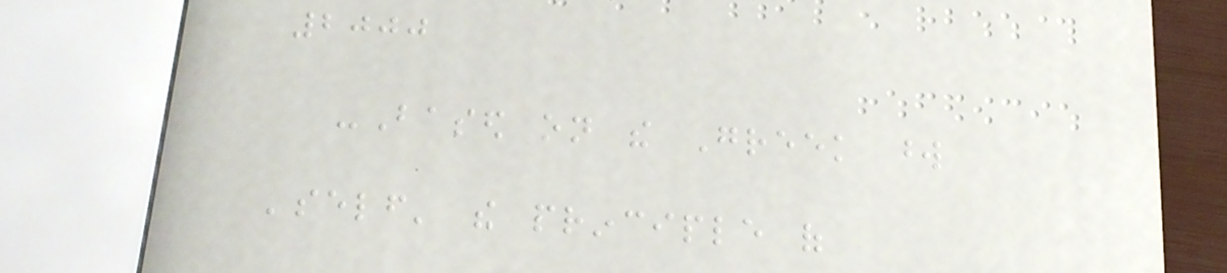2000
-Based on the Greek word
'self' the principle of
